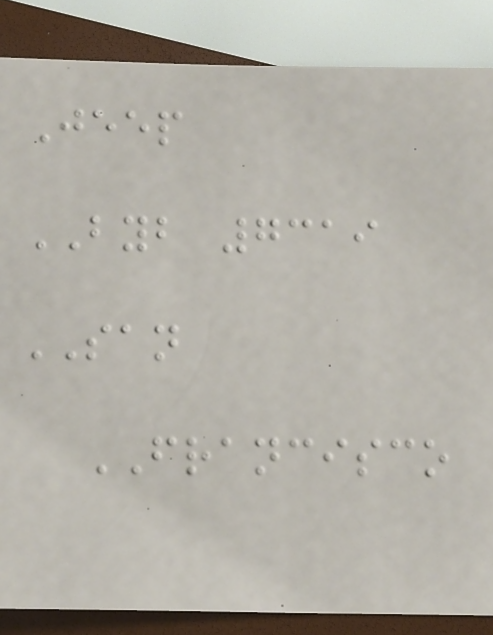Jeep
BYB 7319
SAN
FRANCISCO
